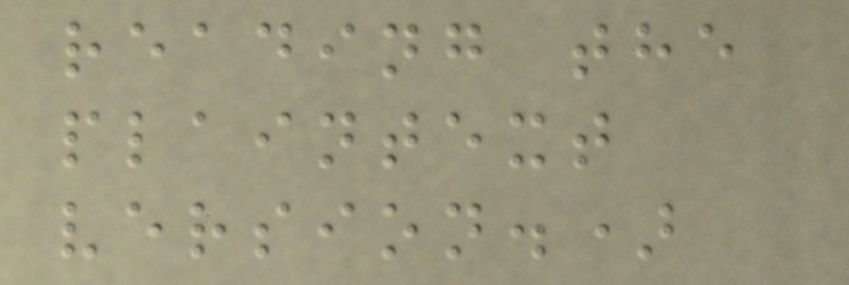reading the
plaintext
version.)
